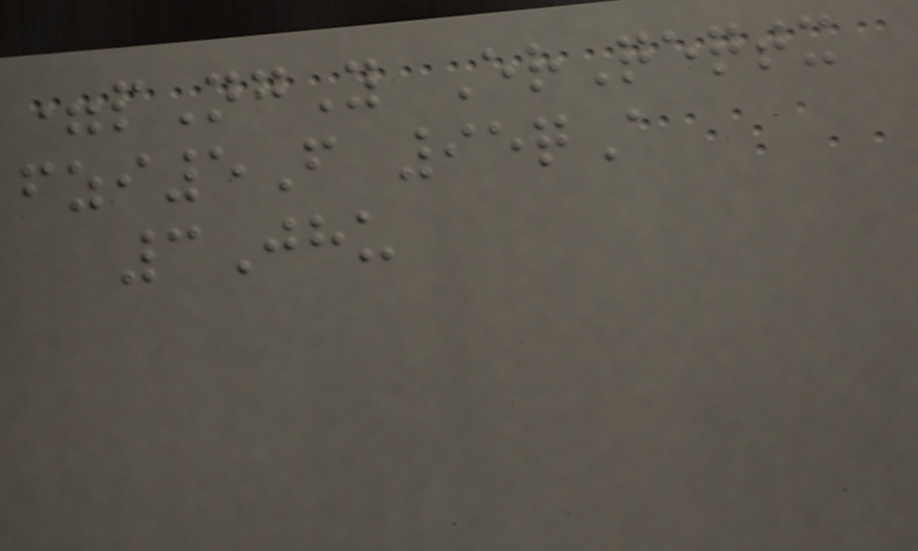=pNgY ErQeqtx
fzi5F 95qA
3Jhu
